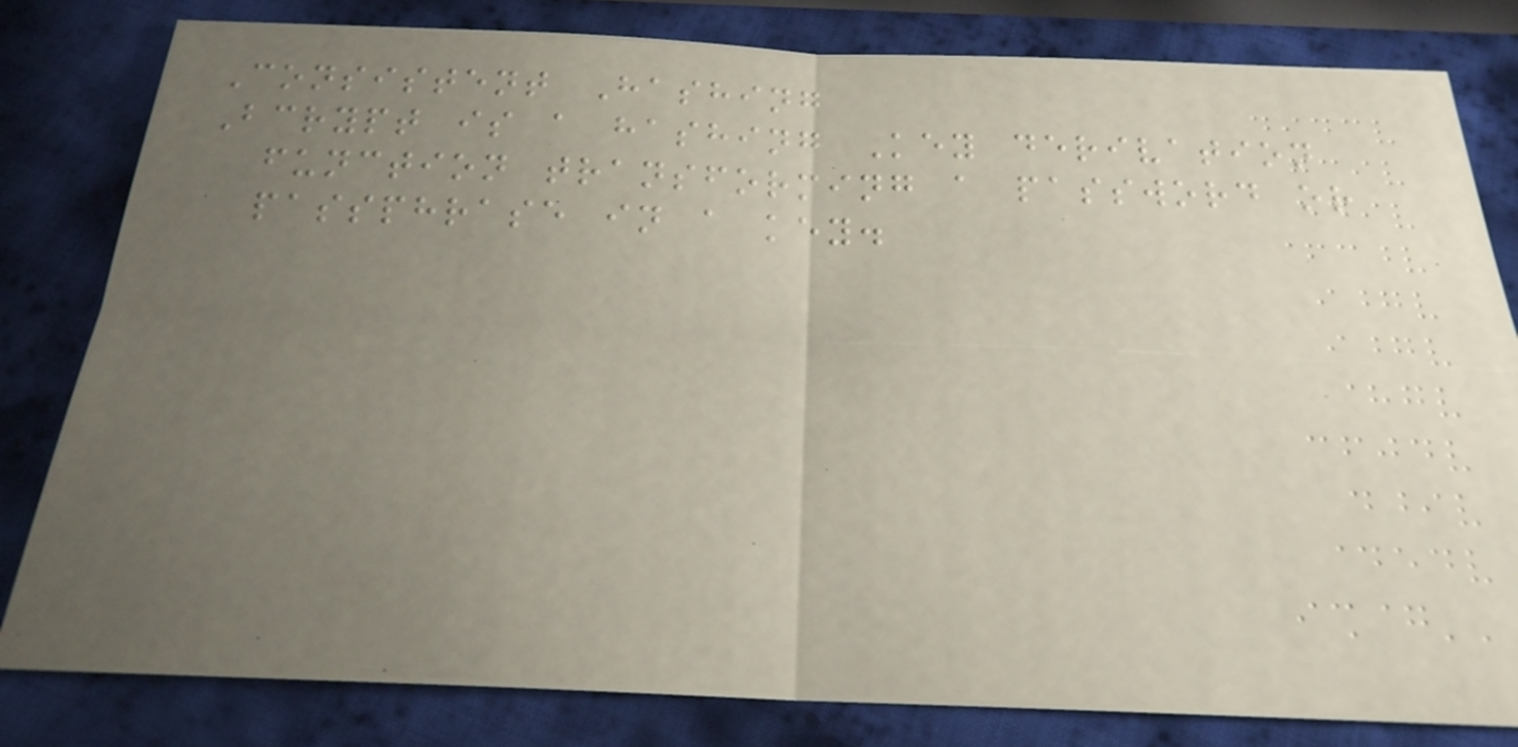Consistent Hashing
Bcrypt is a hashing Key derivation
function transforming a password or
passphrase in a key.
